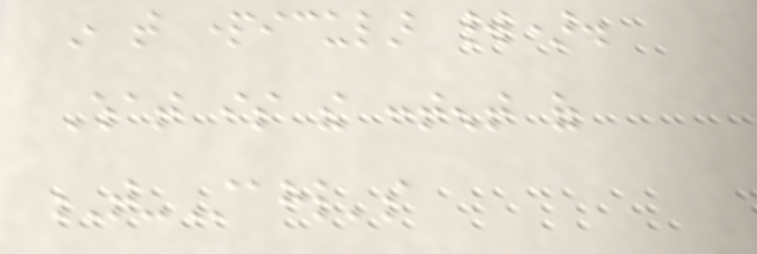in that particular world).
What is the content of
T-Stahl's
